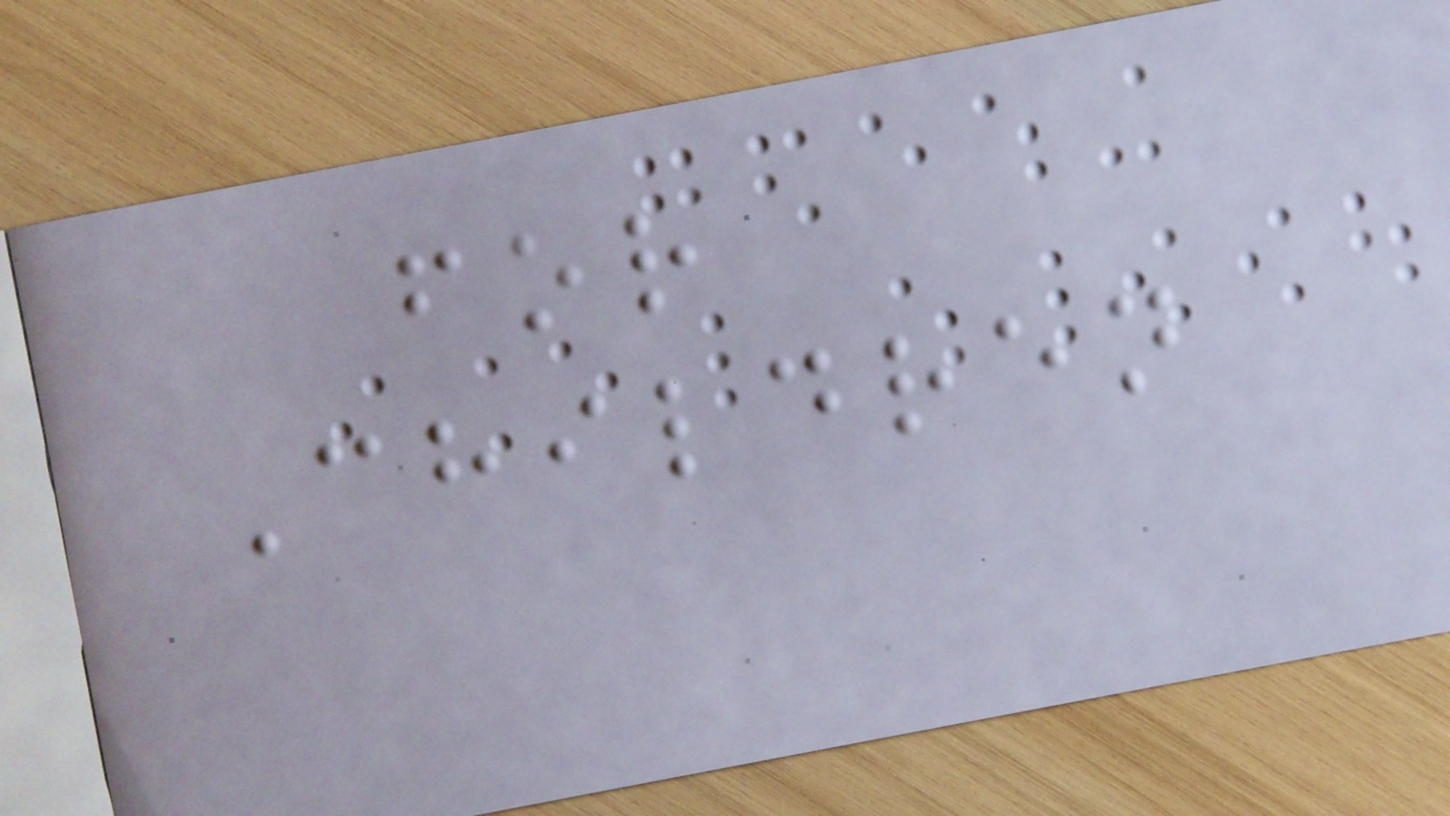for
Children
